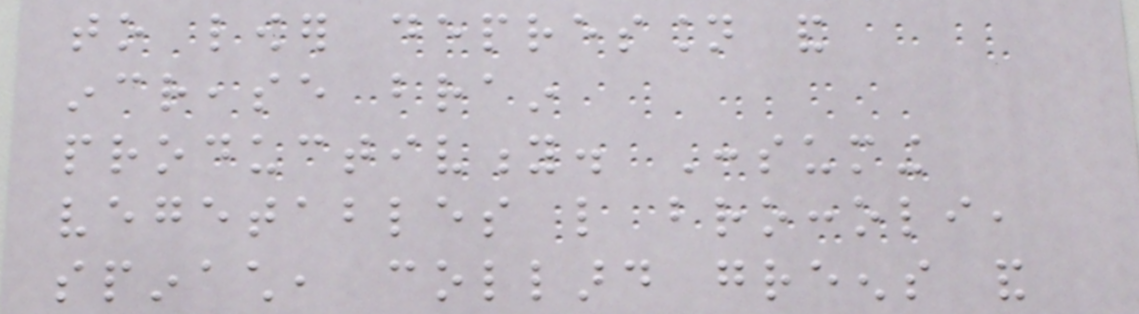to lower depression and
increase brain
productivity. Consuming
vegetables like broccoli,
spinach, collard greens and
